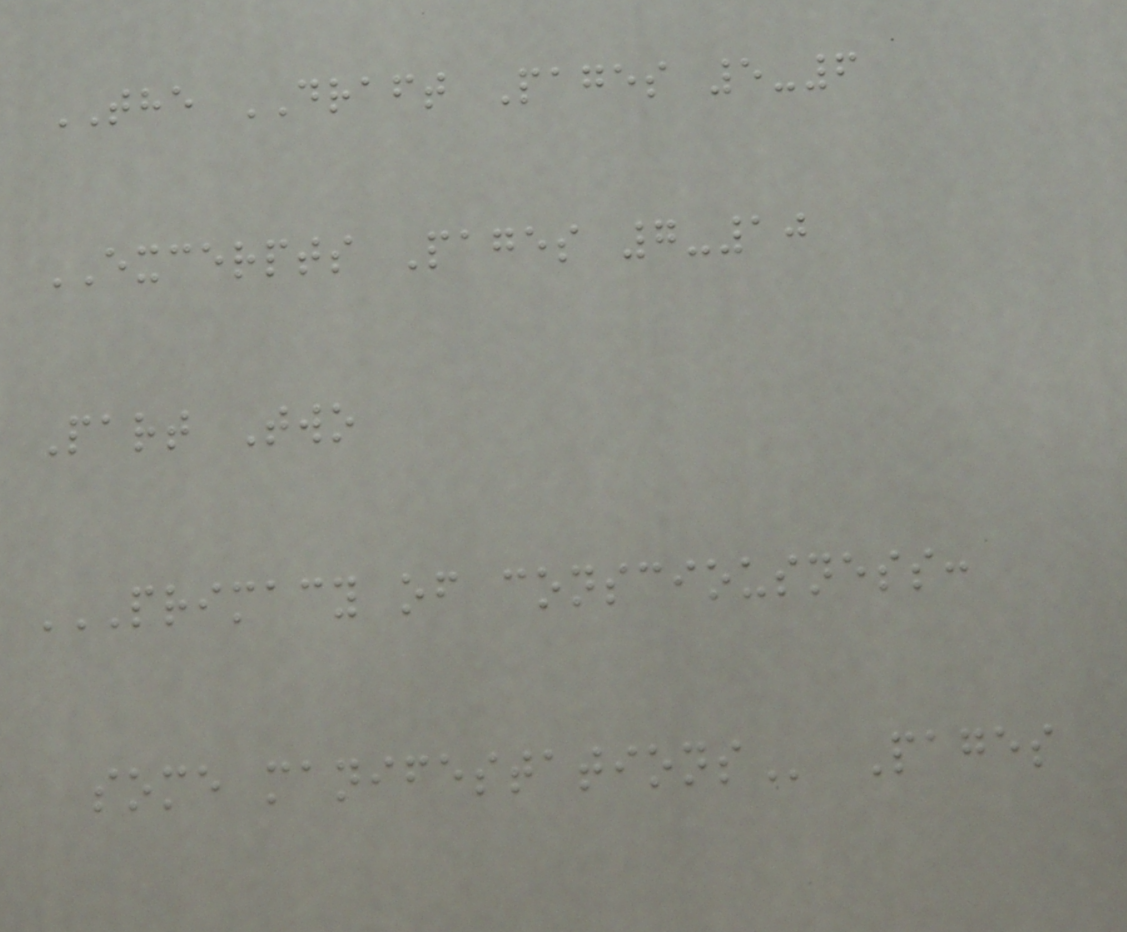THE DRAFT Pages 5-6
EXCERPTS Pages 7-10
Part Two
PRIMACY OF CONSCIOUSNESS:
SOME MANIFESTATIONS Pages
